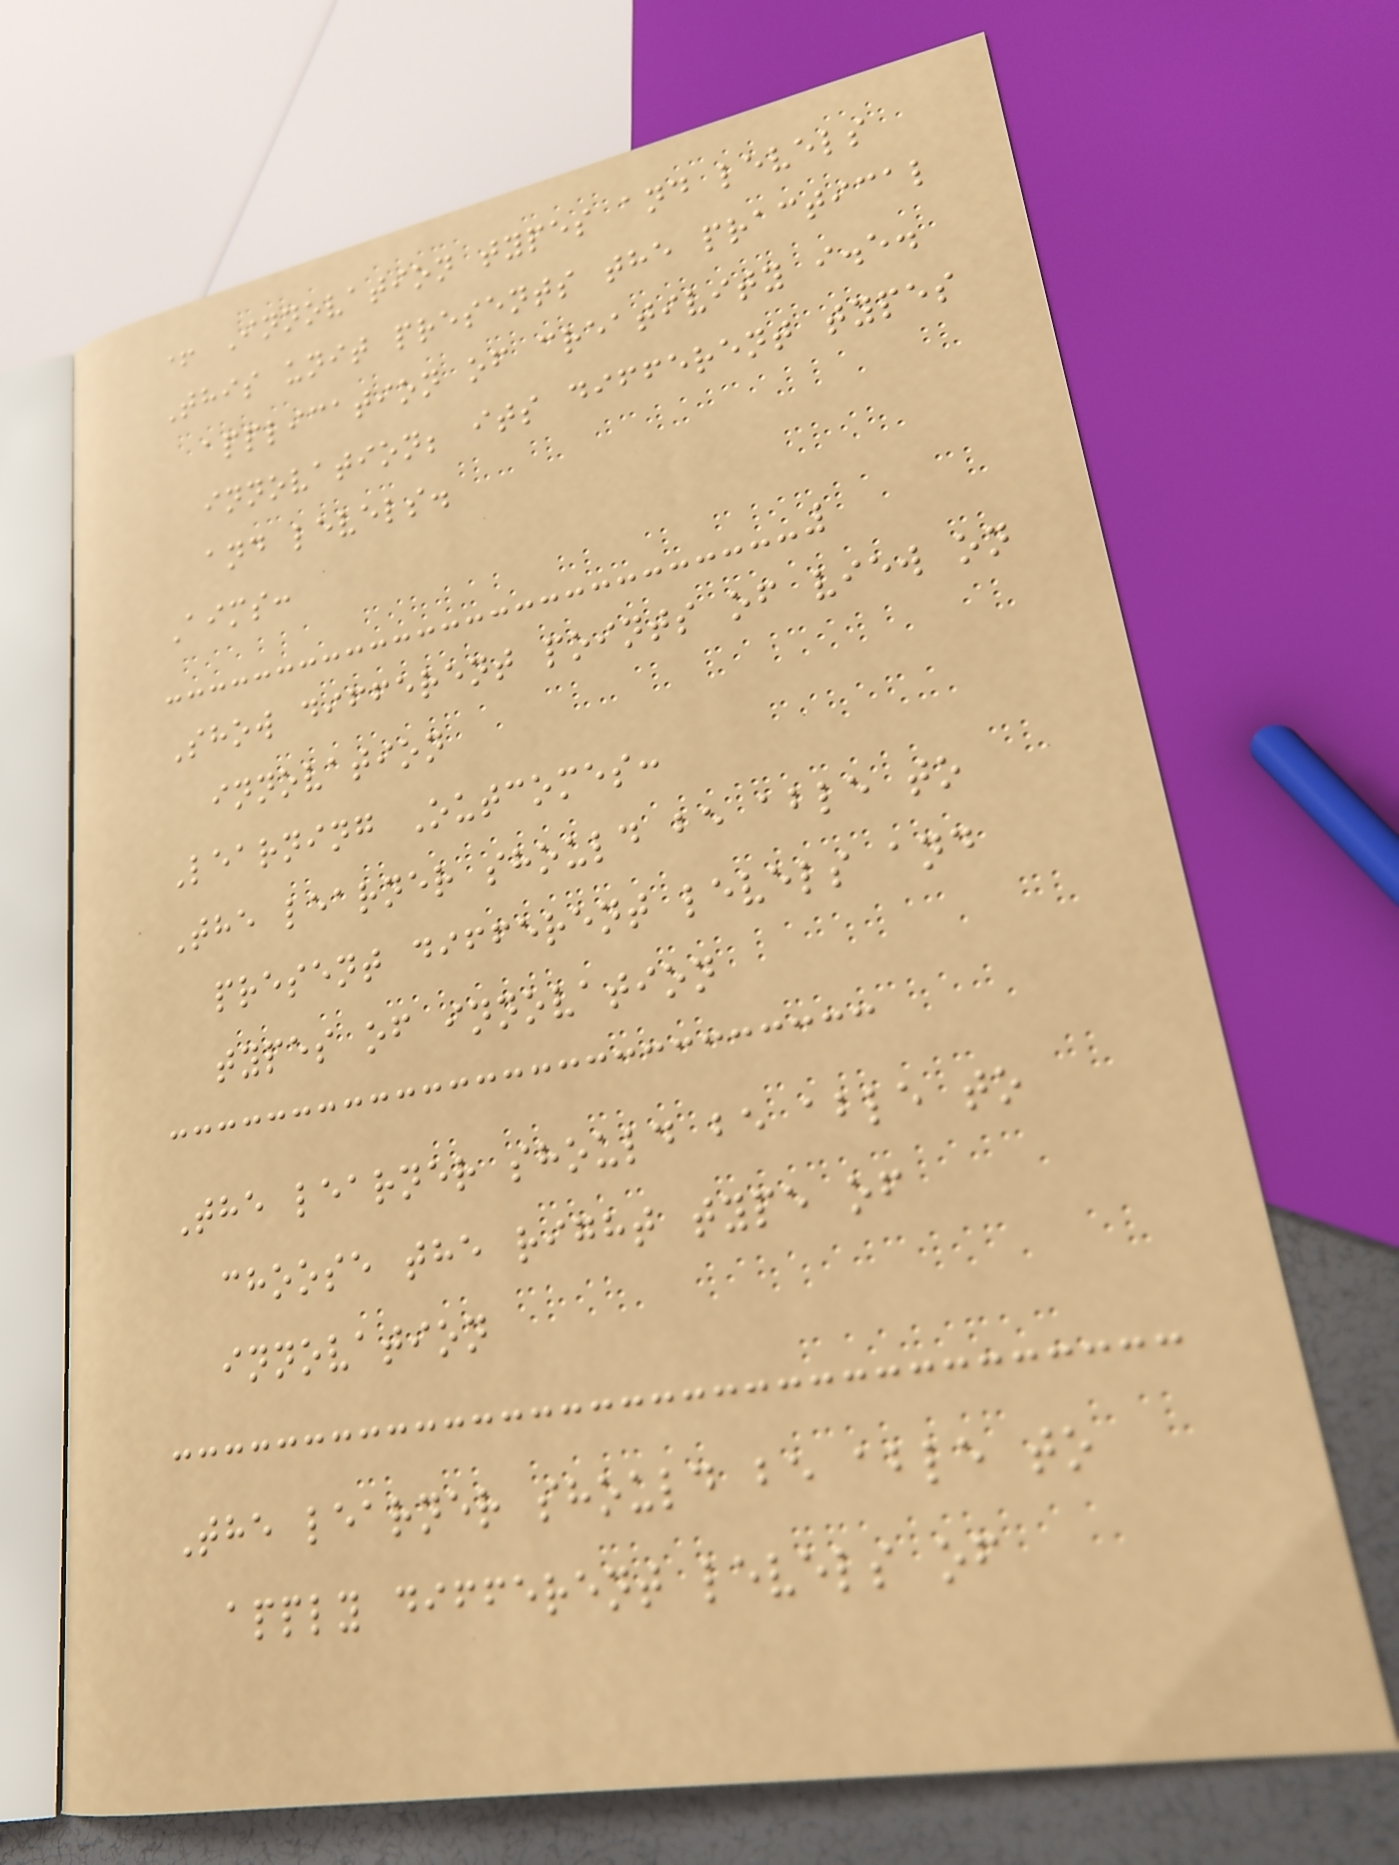+ Innovation types and levels
This unit presents the practical
application of creativity i.e.
innovation; its different types
and levels.
Aims:
Show different points of view on
innovation
Learning Outcomes:
The learner should be able to
present different levels and
types of innovation
The learner should be able to
choose the right type of
innovation
The learner should be able to
apply different levels of
